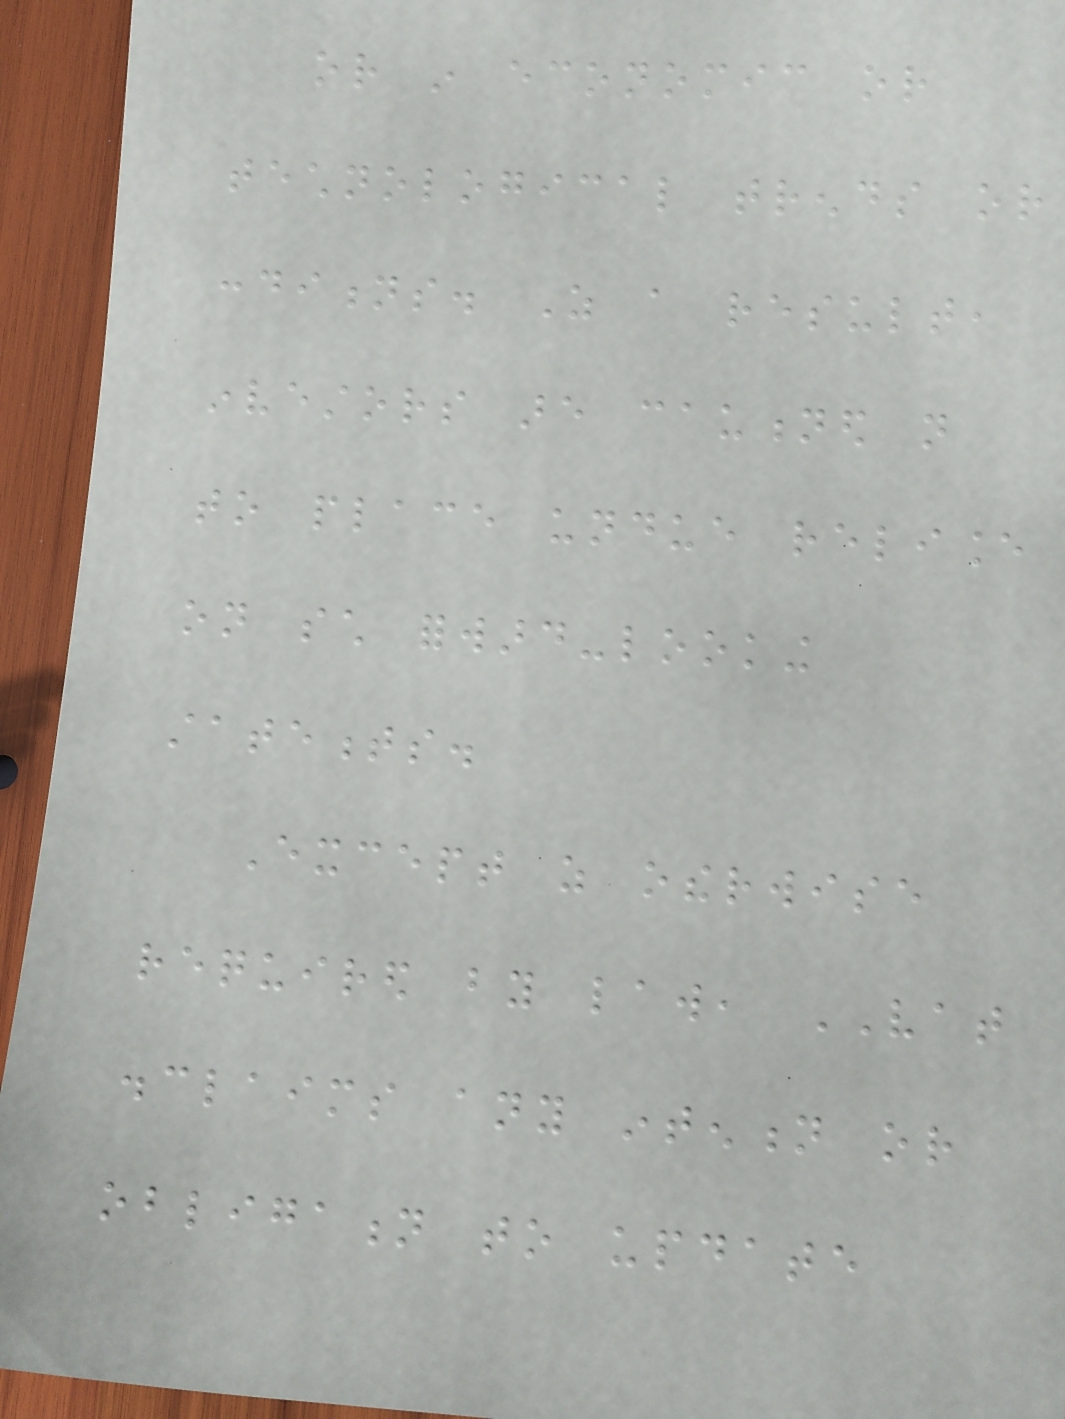or in economic or
technological trends or
conditions. As a result,
investors are cautioned not
to place undue reliance
on such forward-looking
statements.
Except as otherwise
required by law, VAT
disclaims any intention or
obligation to update
